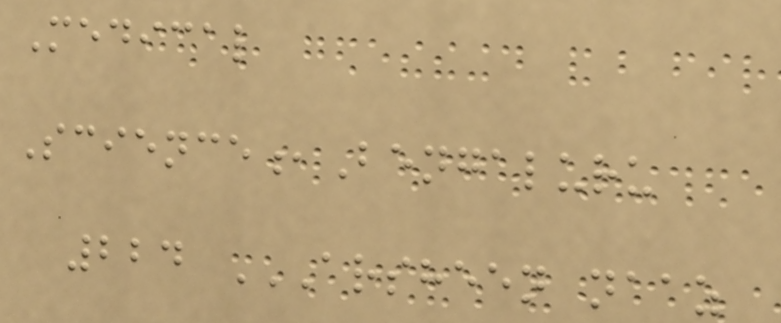Medical
Science,Bengaluru
224 ARSHEEN NAAZ
